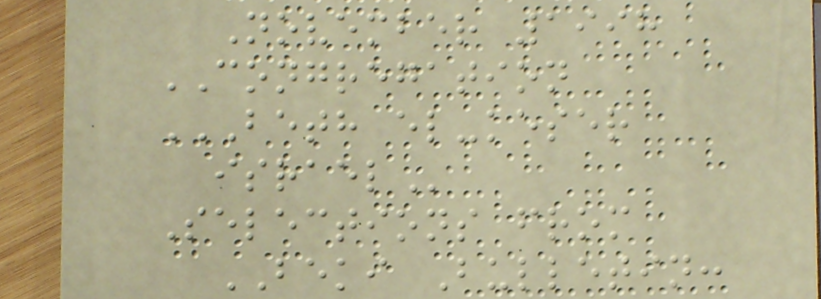November 1998
CONGREGATION
BETH EL-KESER
ISRAEL
Selections from
BEKI Bulletin:
